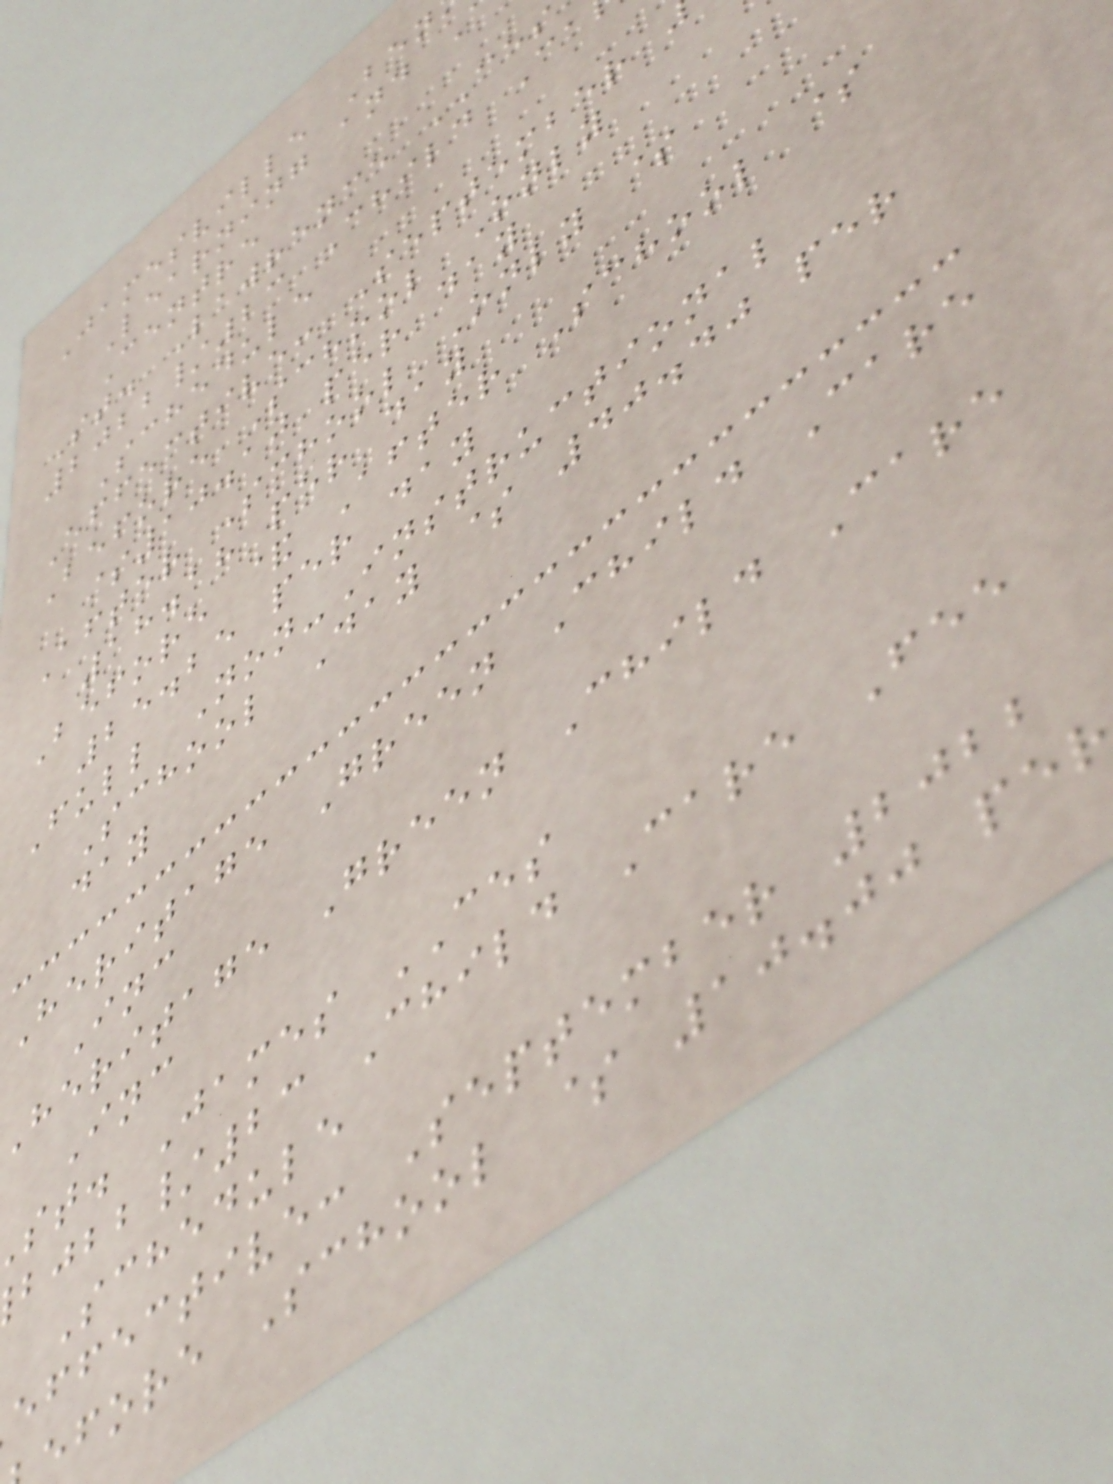Jamesville Ben
Learning and
Centre
St. Lawrence CES
2022/23 Child Ca
Schedule
Effective: September
Before School Only
$10.10 per day
After School Only $
18.18 per day
Before & After School $
25.25 per day
Full Non-Instructional
School Day $ 40.40 per
day
Heritage Green Child Care
Inc
heritage Green Child Care
Inc
st. James CES
/23 Child Care Fee
Schedule
effective: September 2022
efore School $ 10.00 per
